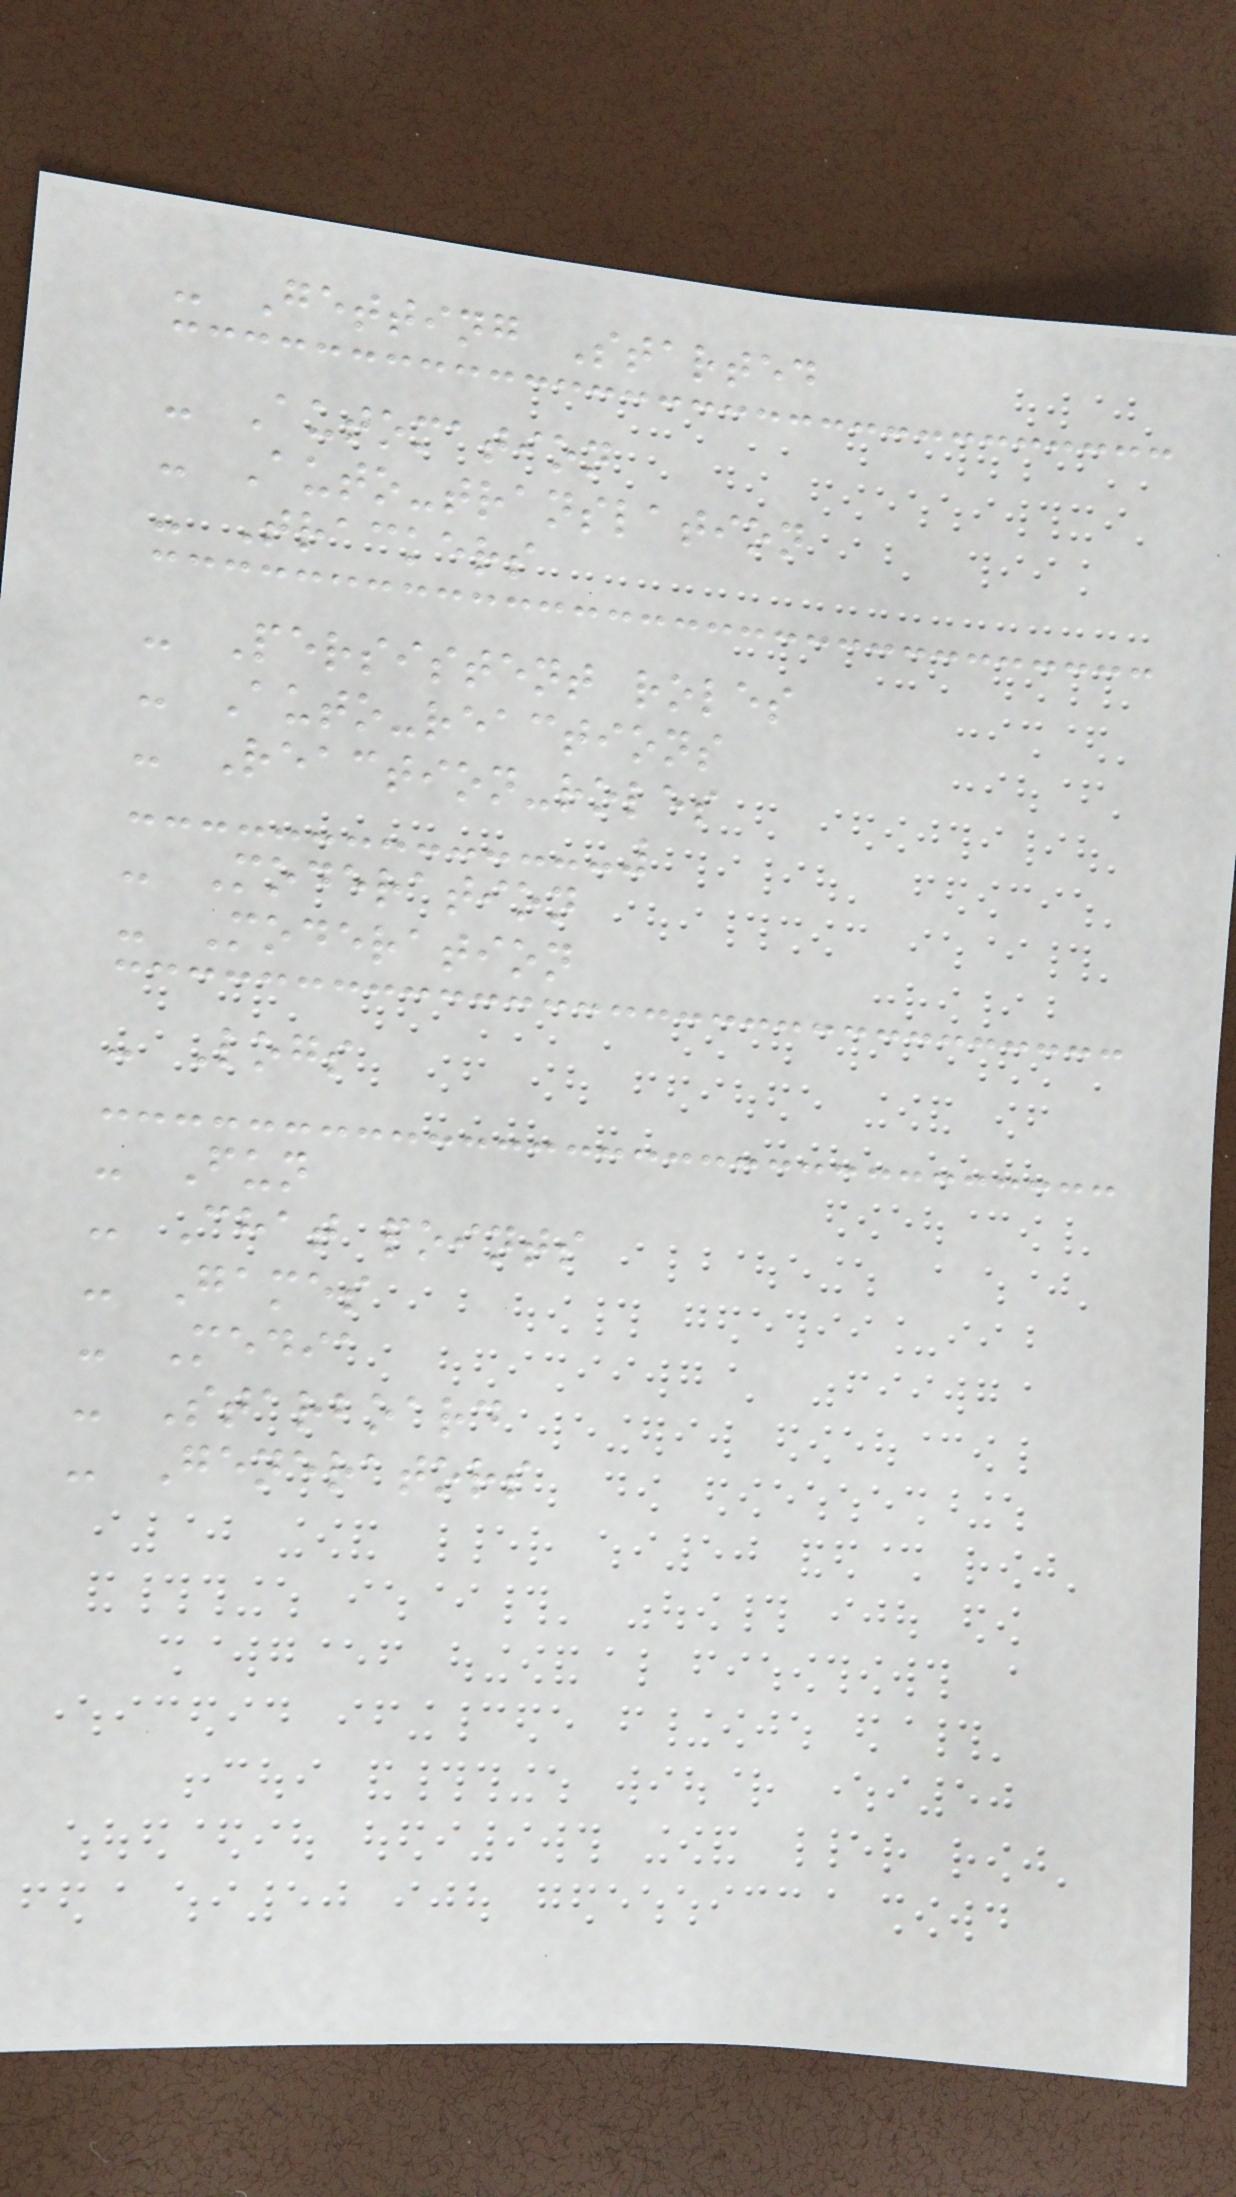- Getting Started
- Automation
- Auto-translation
- Trackers
- Persistent roles
- Auto-reactions
- Reaction-roles
- Moderation
- Moderation
- Logs
- Fun
- Chat points
- Games
- Media
- Starboard
- Generators
